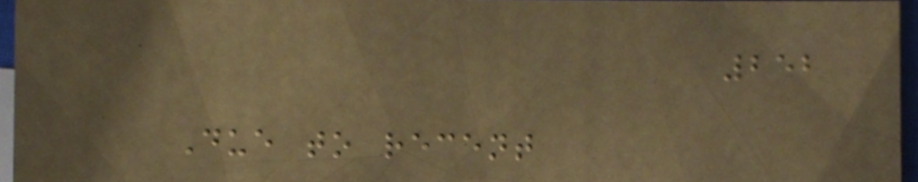252
Due to recent
